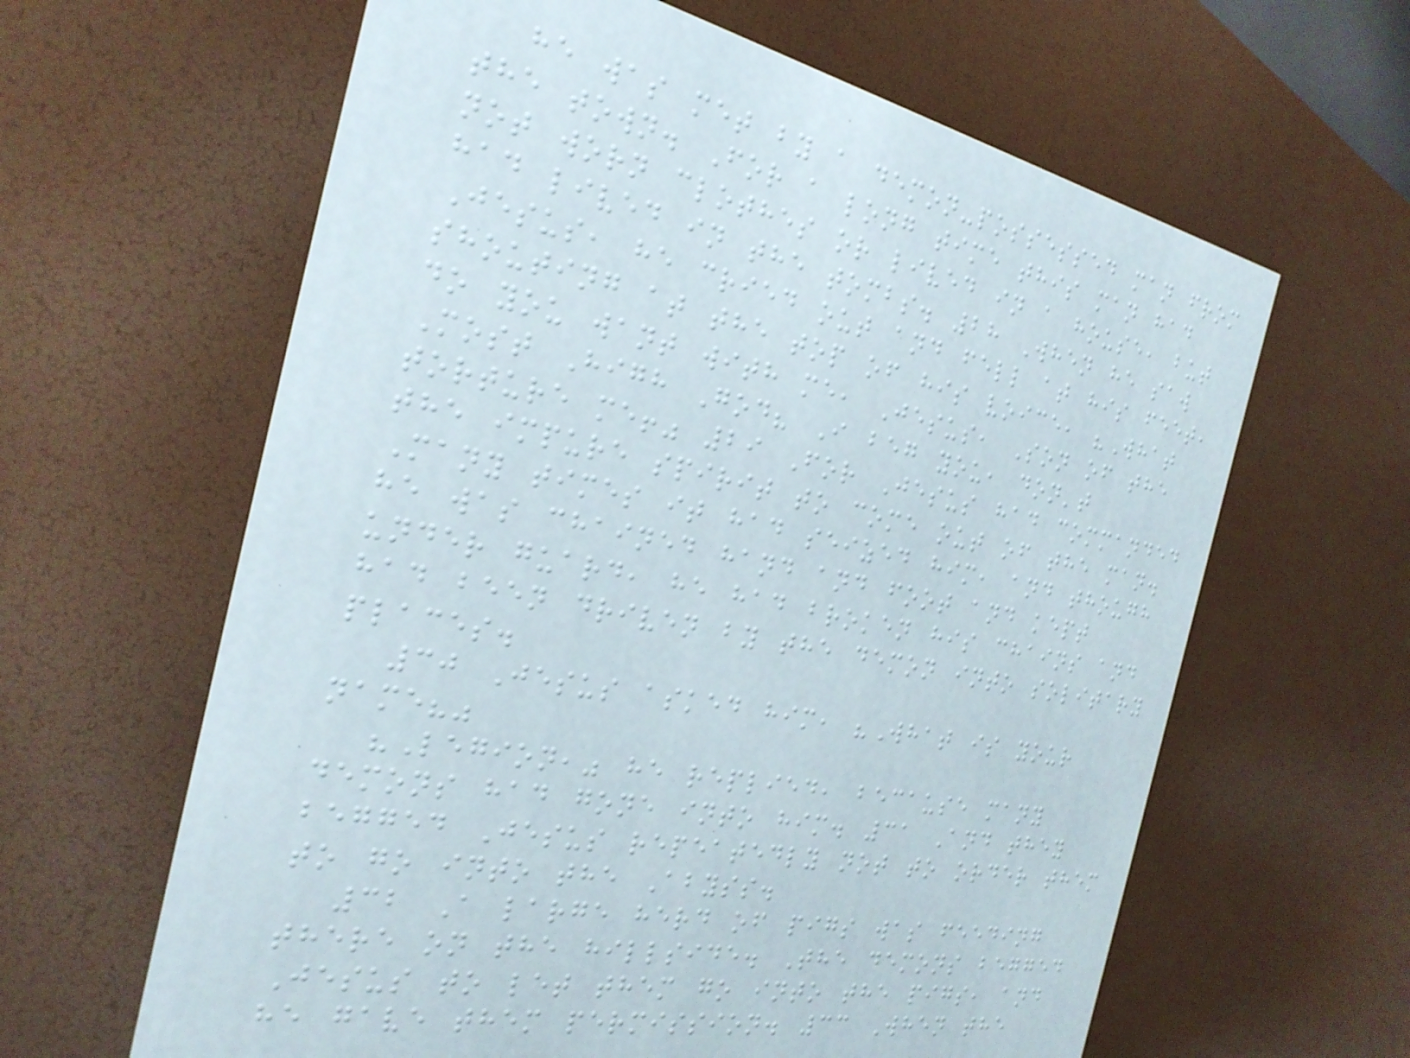he was met by a demon-possessed man from
the town. For a long time this man had
not worn clothes or lived in a house, but
had lived in the tombs. 28 When he saw
Jesus, he cried out and fell at his feet,
shouting at the top of his voice, "What
do you want with me, Jesus, Son of the
Most High God? I beg you, don't
torture me!" 29 For Jesus had commanded
the impure spirit to come out of the man.
Many times it had seized him, and though
he was chained hand and foot and kept
under guard, he had broken his chains and
had been driven by the demon into solitary
places.
30 Jesus asked him, "What is your
name?"
"Legion," he replied, because many
demons had gone into him. 31 And they
begged Jesus repeatedly not to order them
to go into the Abyss.
32 A large herd of pigs was feeding
there on the hillside. The demons begged
Jesus to let them go into the pigs, and
he gave them permission. 33 When the
